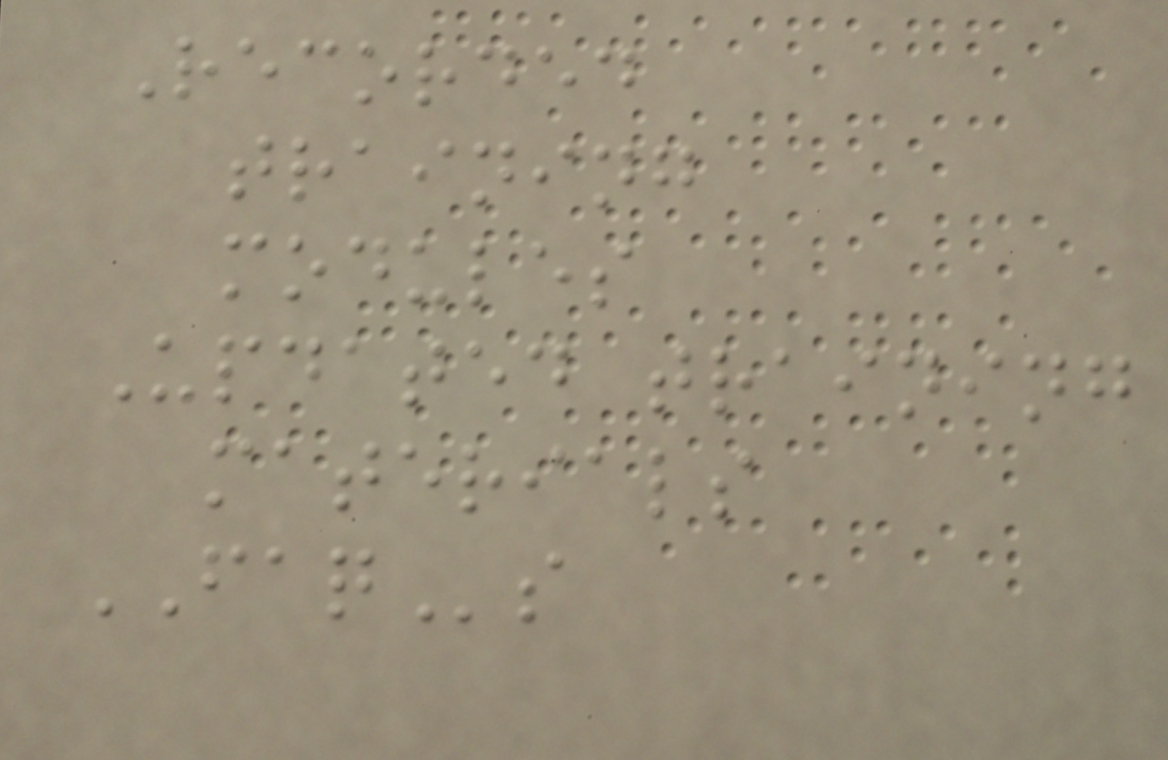Recorded
training
modules
Updated training
materials
FAQs
